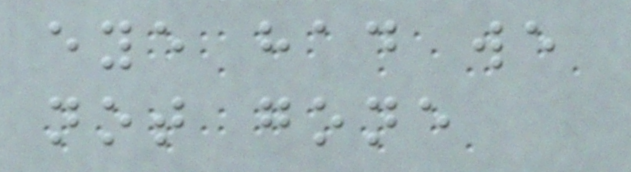eye had we
not gone
